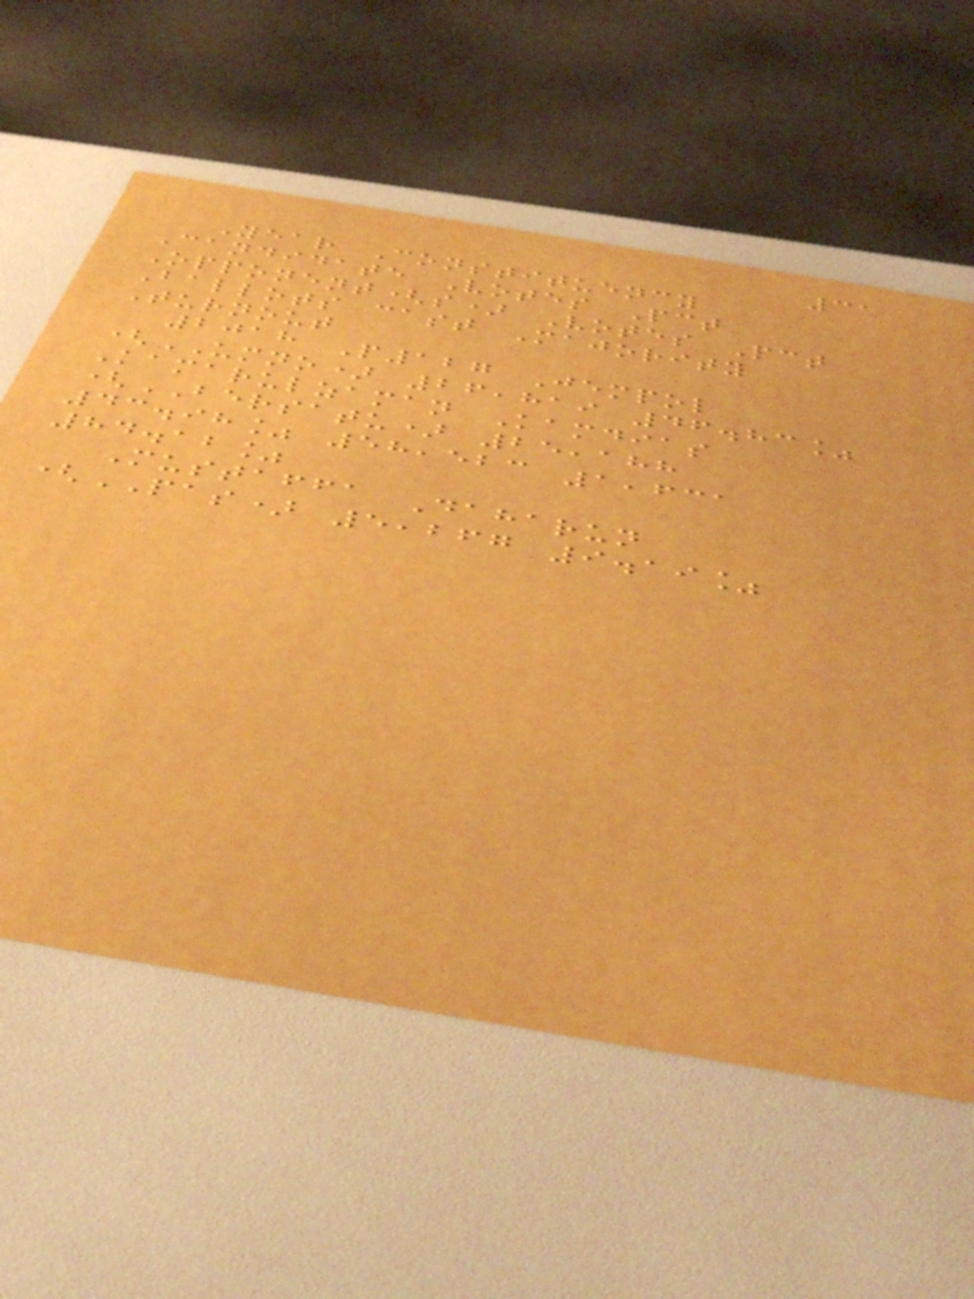31
Year Constituency
Candidate Votes Pct
Opponent(s) Votes Pct
Ballots cast Majority
Turnout
2018 P127 Jempol
(UMNO) 26,819 46.83%
Kamarulzaman Kamdias
(BERSATU) 25,188
43.98% 58,523 1,631
84.12%
Mustaffa Daharun
(PAS) 5,267 9.19%
